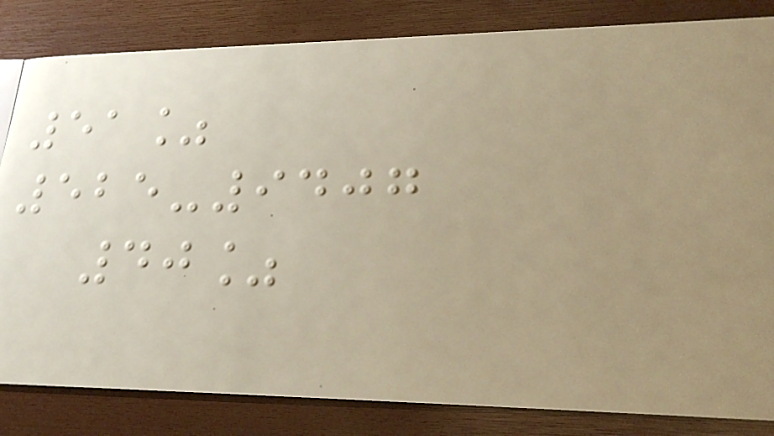51%
525-9407
40%
